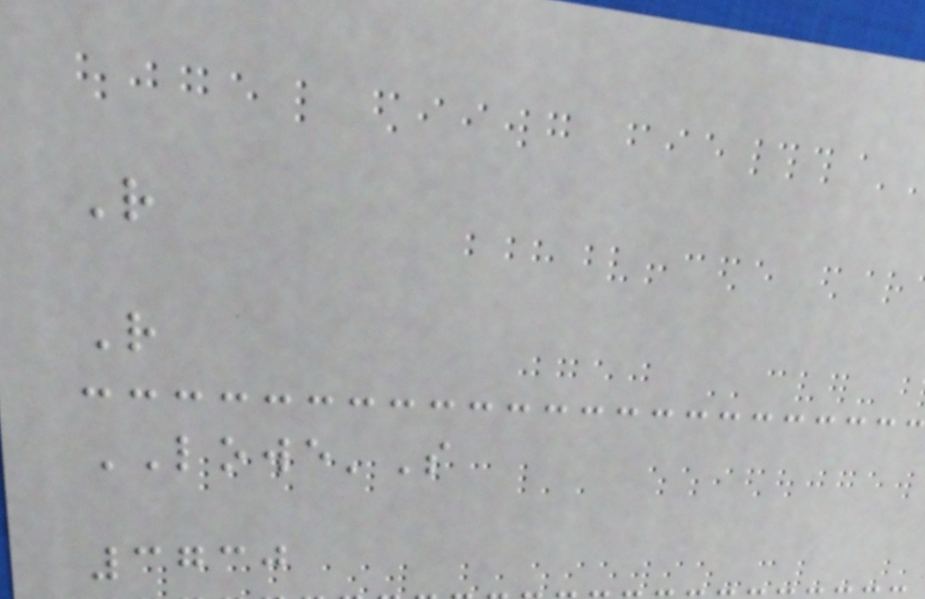R
R
LOWE'S
3730
